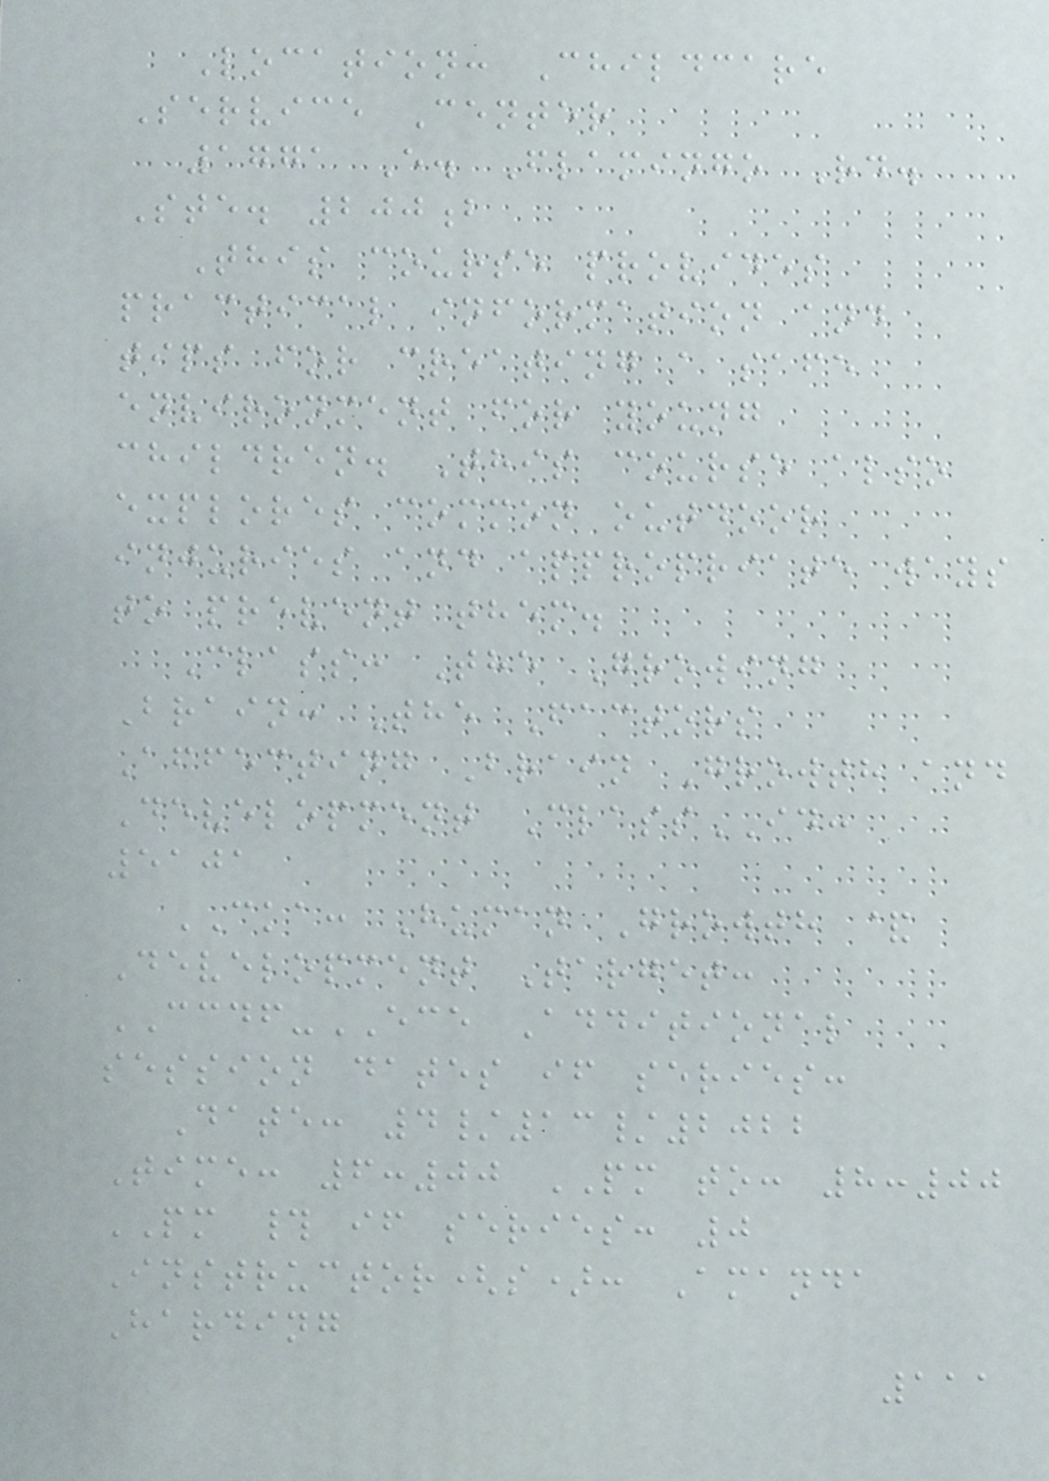Location: Childcare
Service Center
1771 E. Flamingo Rd.
Ste. 200b
This course provides
practical information and
tips for creating a safe
environment for young
children. This course also
explores common outdoor
injuries and appropriate ways
to prevent them.
Class: The Growing
Brain: The Factors
Affecting Brain Growth and
Development ClassID:
5101
CKA: Human Growth &
Development Target:
CCDF-ECE Additional
session dates if series:
Date: 4/13/2022
Time: 6:00 PM to: 8:00
PM # if series: 0
Instructor(s): Amanda
Harding
111
